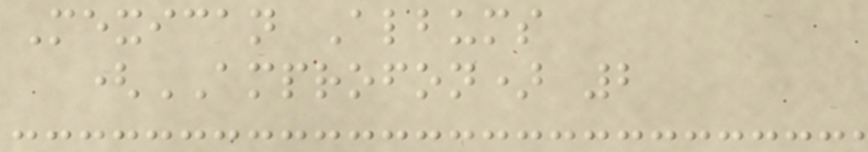Mexican Albums
(AMPROFON) 2
